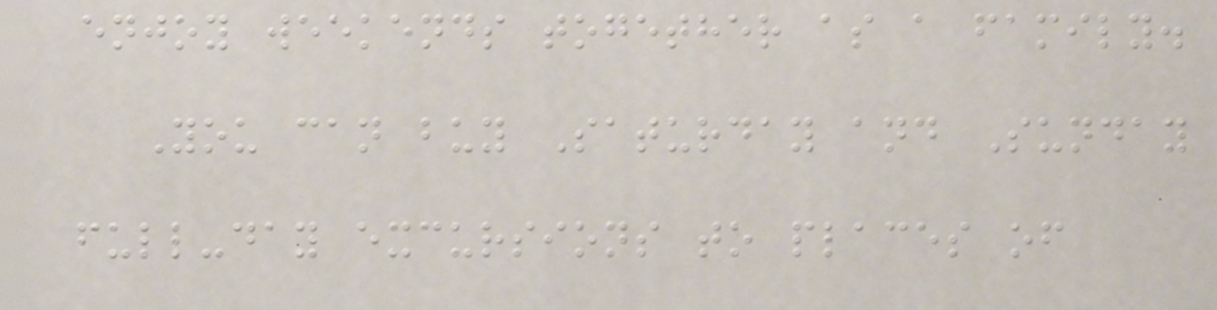enjoy weekends together as a family.
You can buy Saturday and Sunday
full-day excursions to places of
